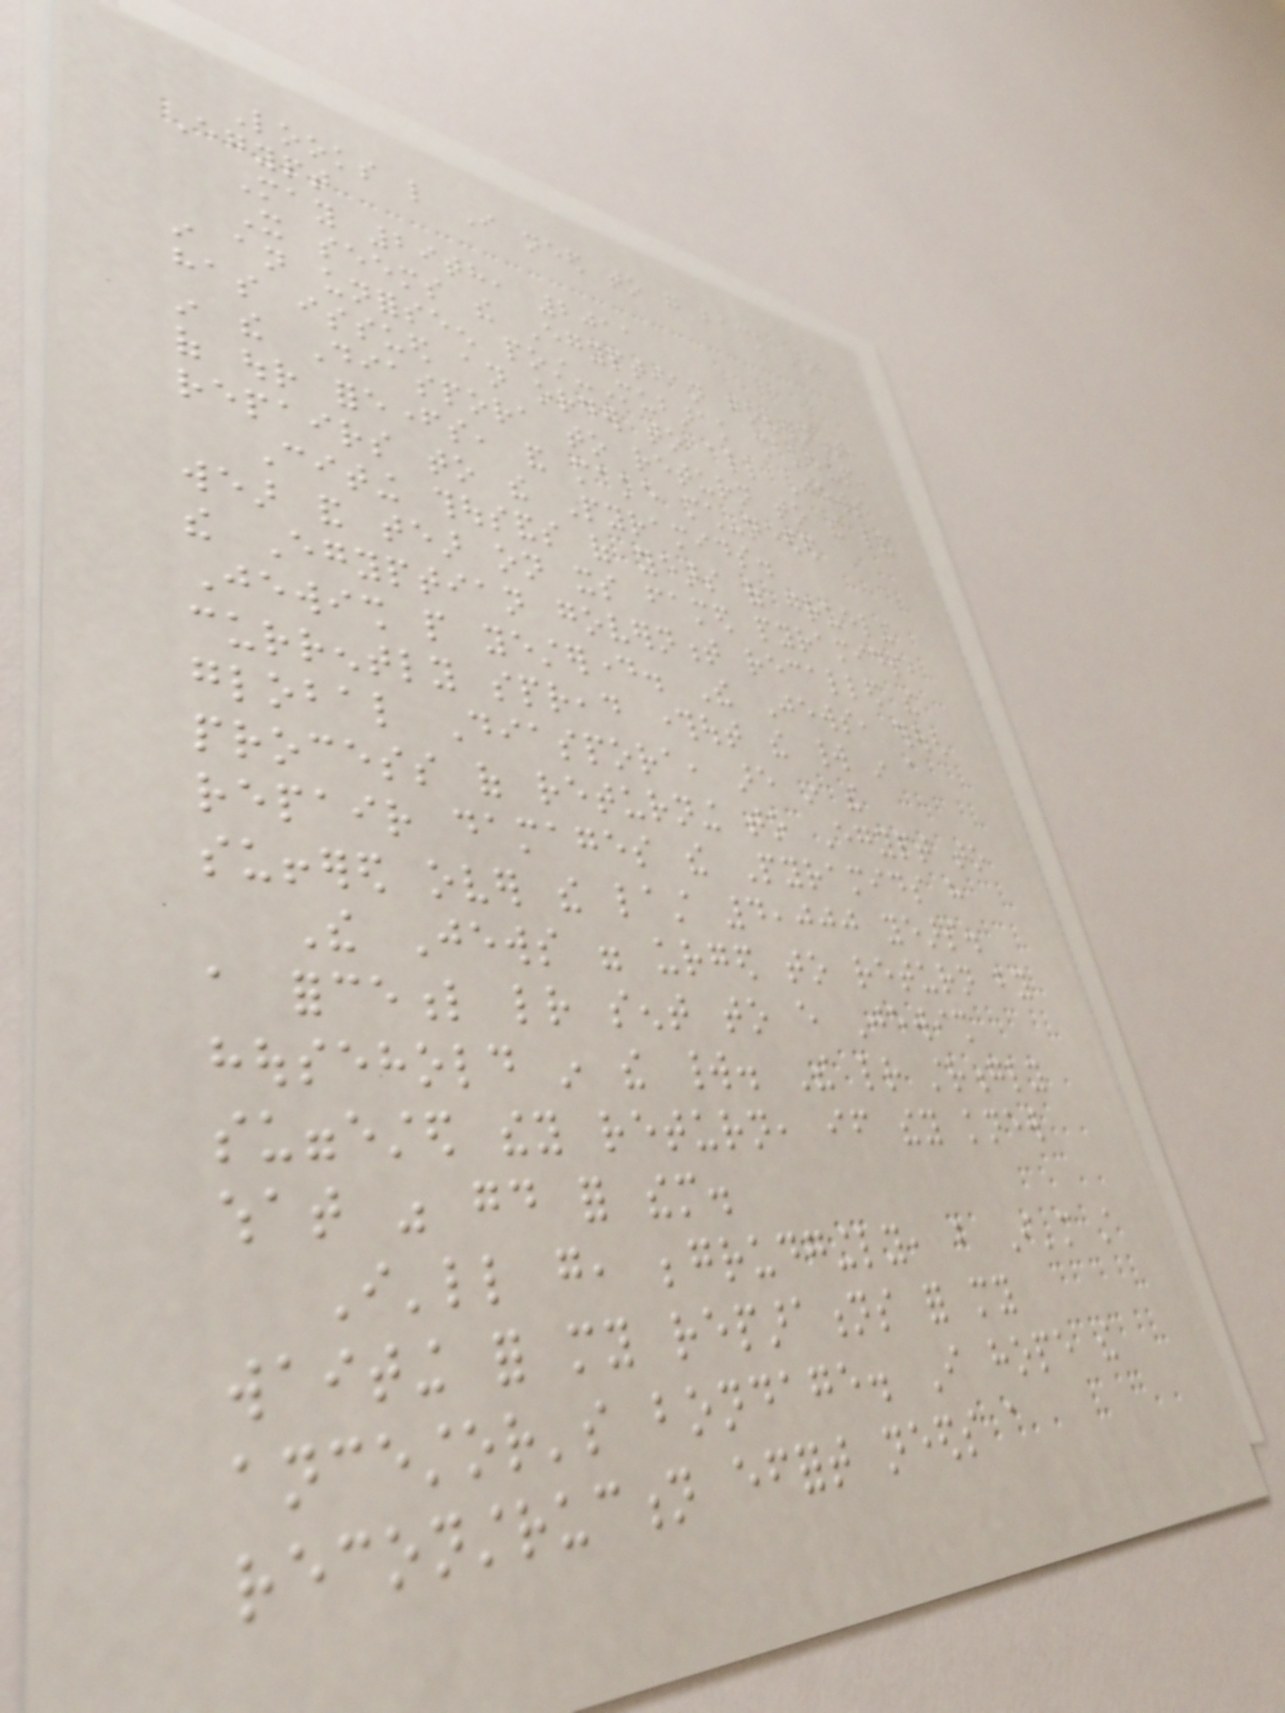Looks like I need to go back to
Egypt
May 29th, 2011
It seems the Egyptian government,
in an unforseen post-Mubarak shakeup,
has issued an order to all Jews
in the Diaspora to return to the land
of our forefathers, and make much-needed
repairs to the Pyramids.
Citing thousands of years of grueling
wear and tear on its famed pyramids,
the Egyptian government recalled the
Jewish people yesterday. The Jews, though
currently spread throughout the world in a
global Diaspora, are in the
process of returning to Egypt to
repair damages the Pyramids have
suffered over the last 4,000 years.
The Jews were urged to return by
a forceful letter sent to every Jewish
household in the world. The letter strongly
suggested they return, if they knew
what was good for them.
I'll go, begrudgingly, but I'm still
waiting for my reparations for my
ancestor's bondage. I hope the
reconstruction effort needs a
